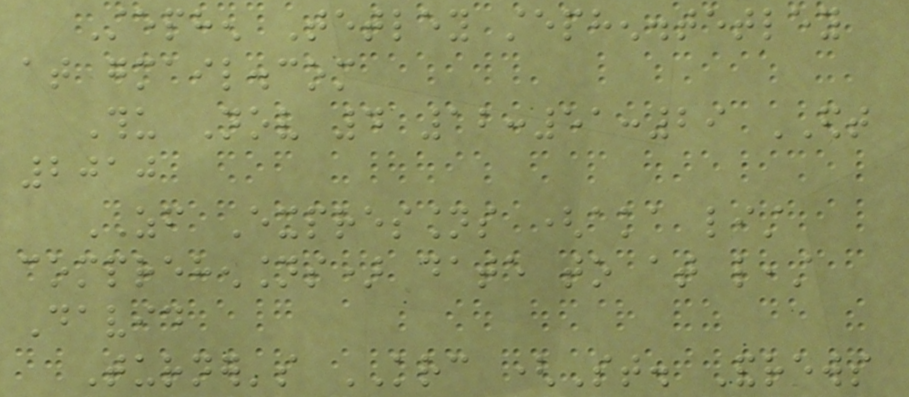Stephen Tetley stephen.tetley
at gmail.com
Thu Nov 4 12:51:29 EDT
2010
ZF Expressions (aka list
comprehensions) date to at least
David
Turner's KRC (St. Andrews
